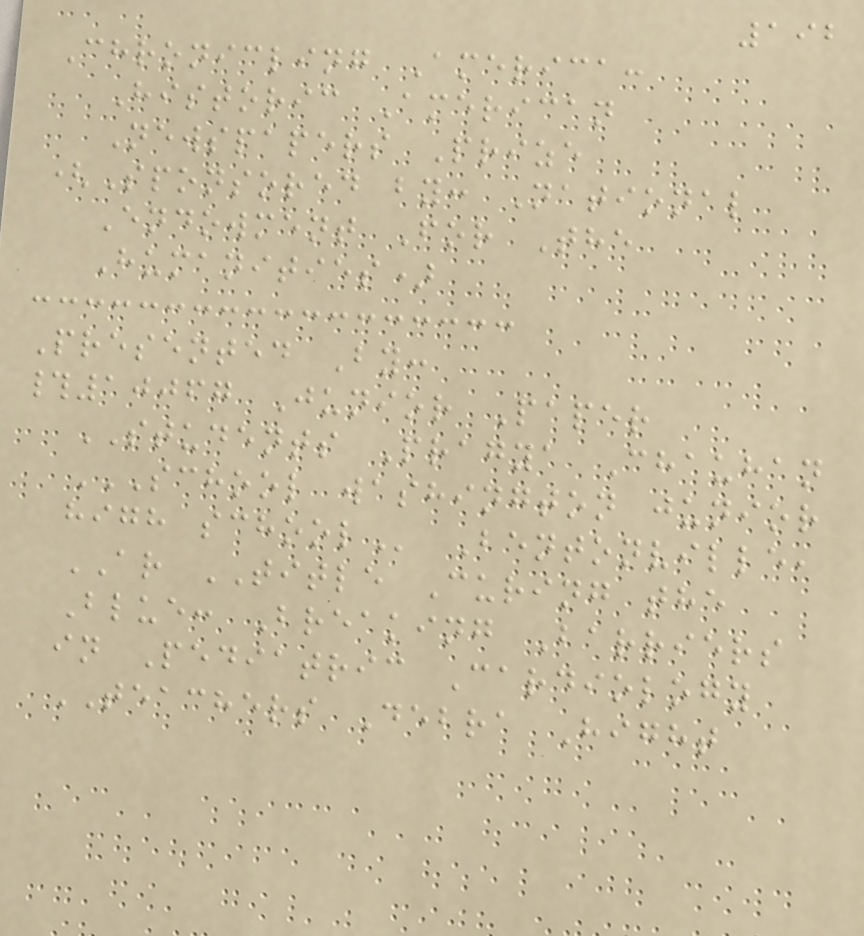192
Chronicling America:
Historic American
Newspapers Prize
(Sponsored by: National
Endowment For The
Humanities)
Presented By:
#10067 Junior Paper
STUDENTS Pragya Chauhan
SCHOOL WASHINGTON JUNIOR
HIGH SCHOOL Bentonville,
AR TITLE Curing the
Blue: Breaking Barriers
in Pediatric Cardiology
TEACHERS Debra Hight
